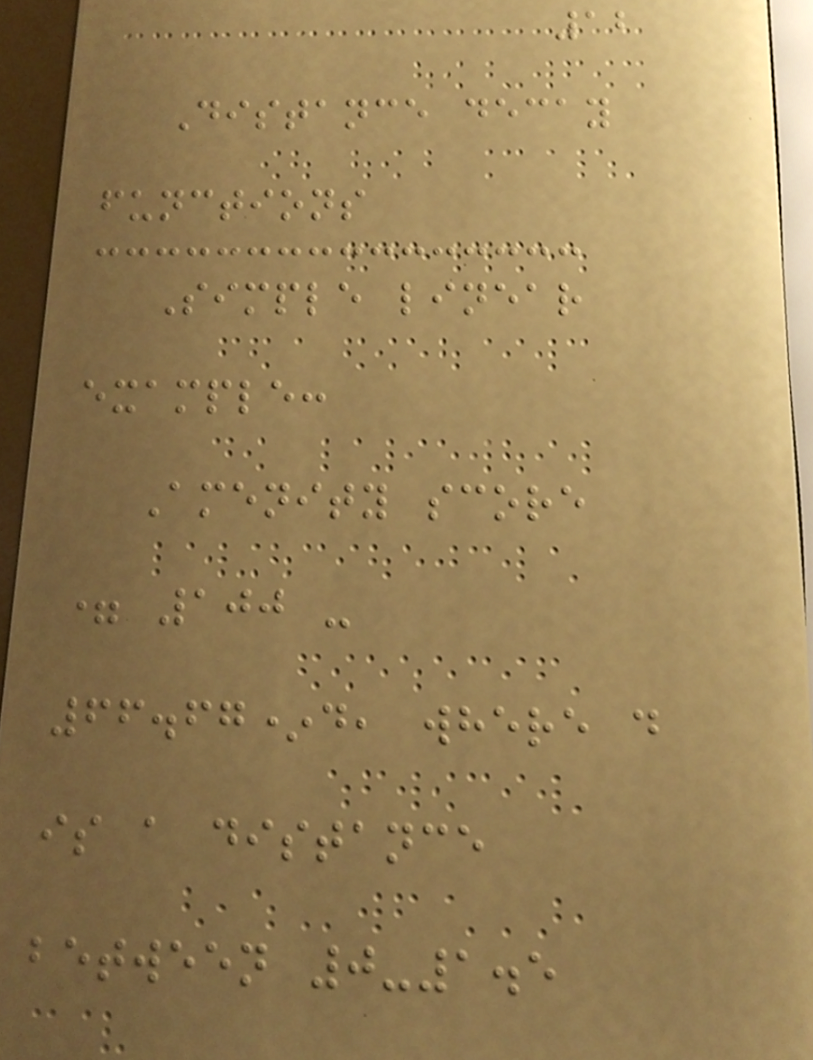12
Distance decay
functions
Simple linear
example:
Amenity score
= 100 -
66.67*d, where d
is a distance
between 0-1.5
